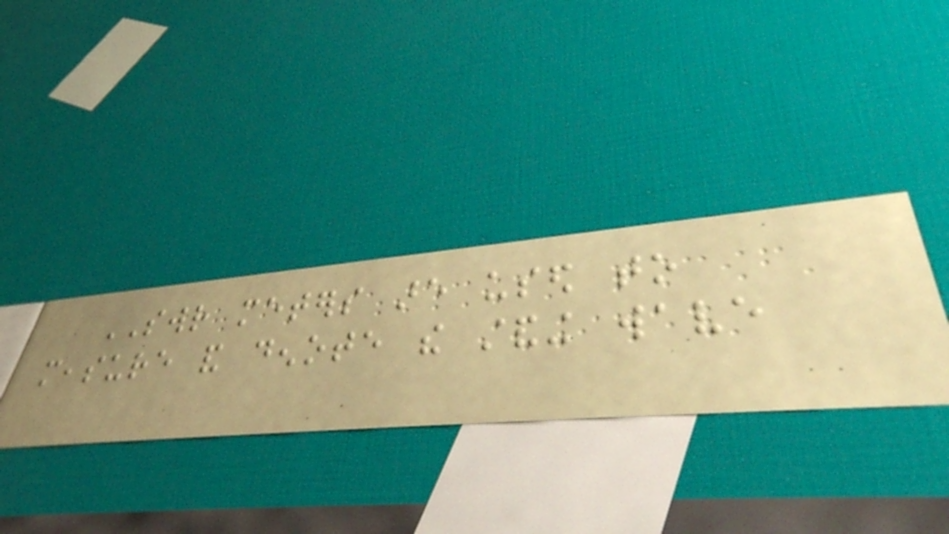SWR meters are used to
measure and denote the standing wave
